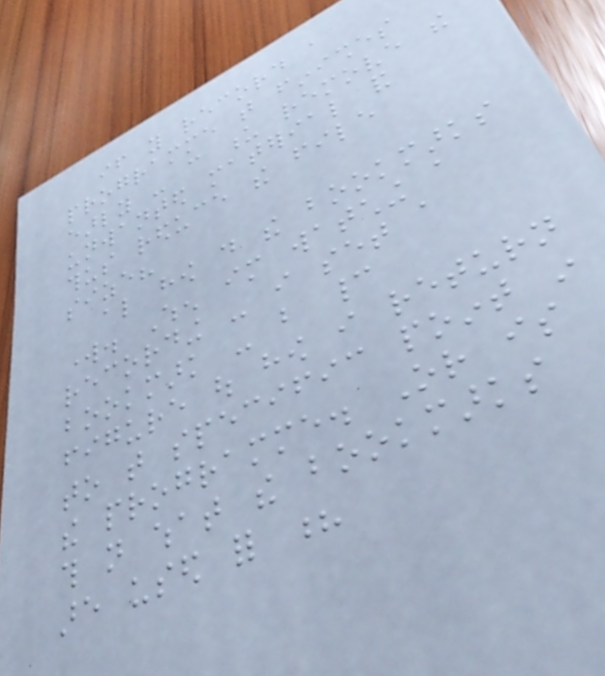if you record a
programme that finishes
early - can u remove the
unwanted material and
thus reduce the file
size?
also how do the bookmarks
work. When im watching a
recording - i set a
bookmark - but cannot
figure out how i return
to that specific point in
the programme. Or is
this not what the bookmarks
are used for ?
